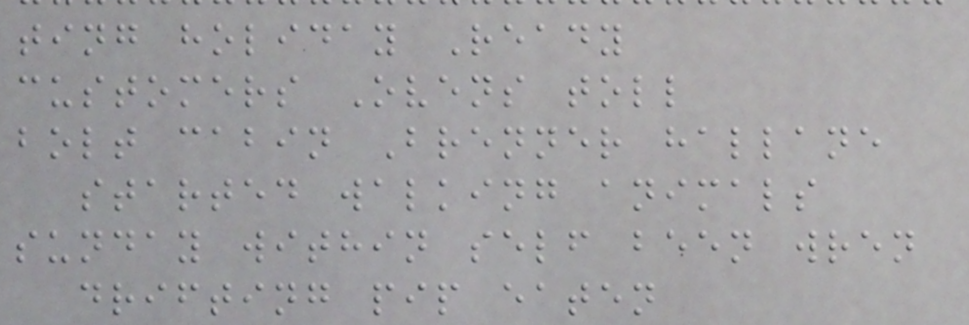ting holiday Ready
customers Ovens toll
bolt cabin Brenner hallane
started walking animals
sunday within self been wren
drifting pip eaten
